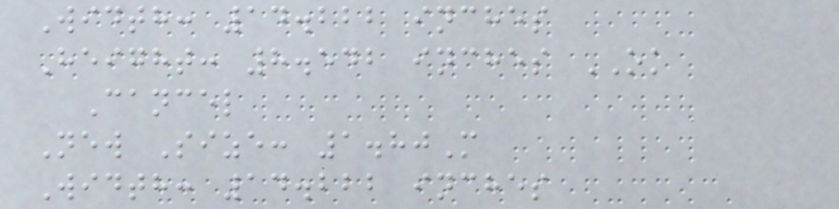Width: 14.222 inches
Height: 8.542 inches OK
Cancel
New Size: 1.80M
Width: 14.222 inches
